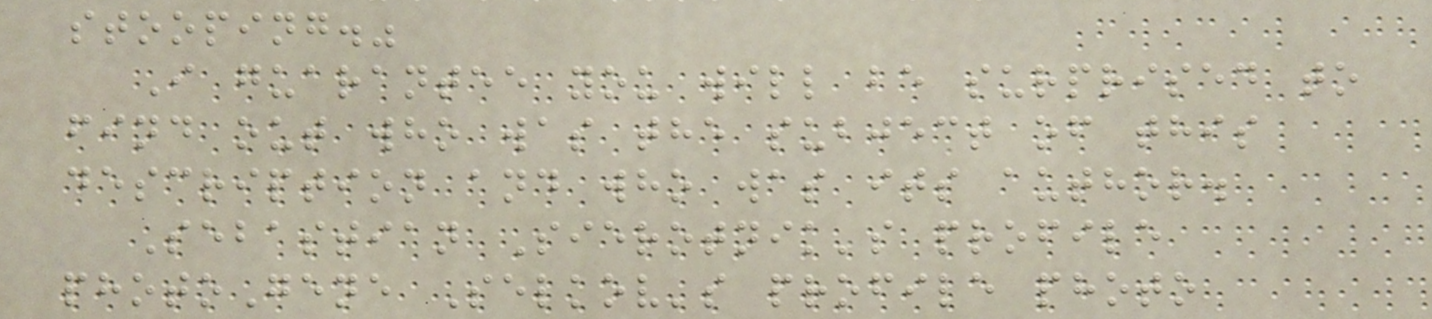stooping."
I guarantee you will be surprised to
find out who was the subject of this
description and who was its author.
Sebastian Sierotnik's profile
photoGene Selkov's profile photo
